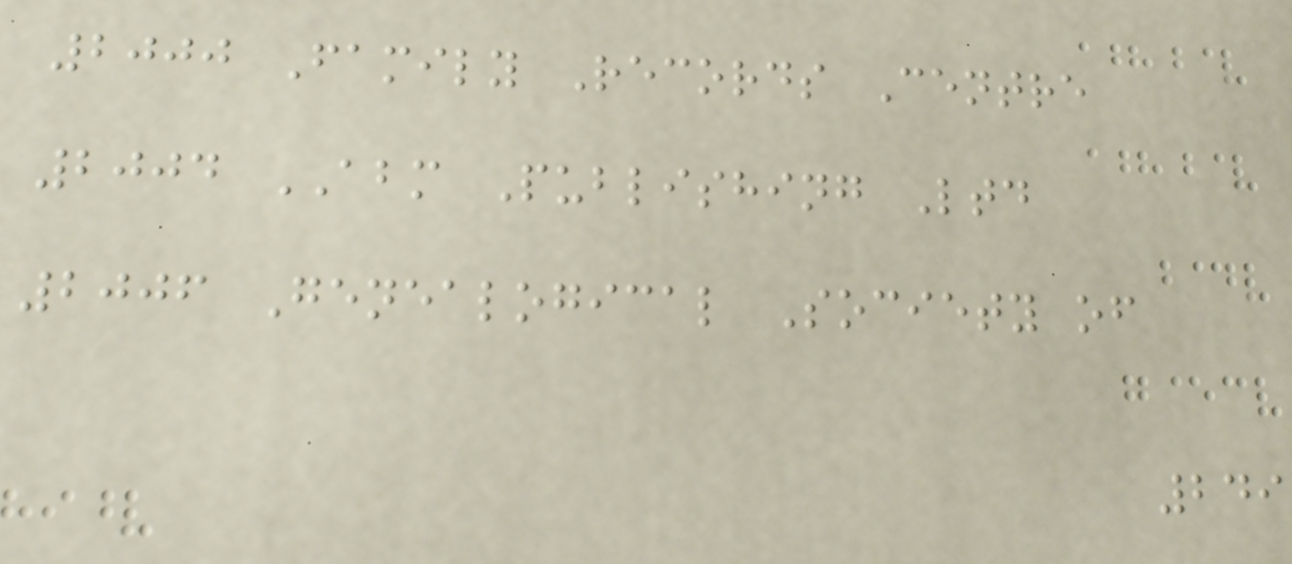2000 Family Records Centre
2004 ABM Publishing Ltd
2006 Genealogical Society of
249
